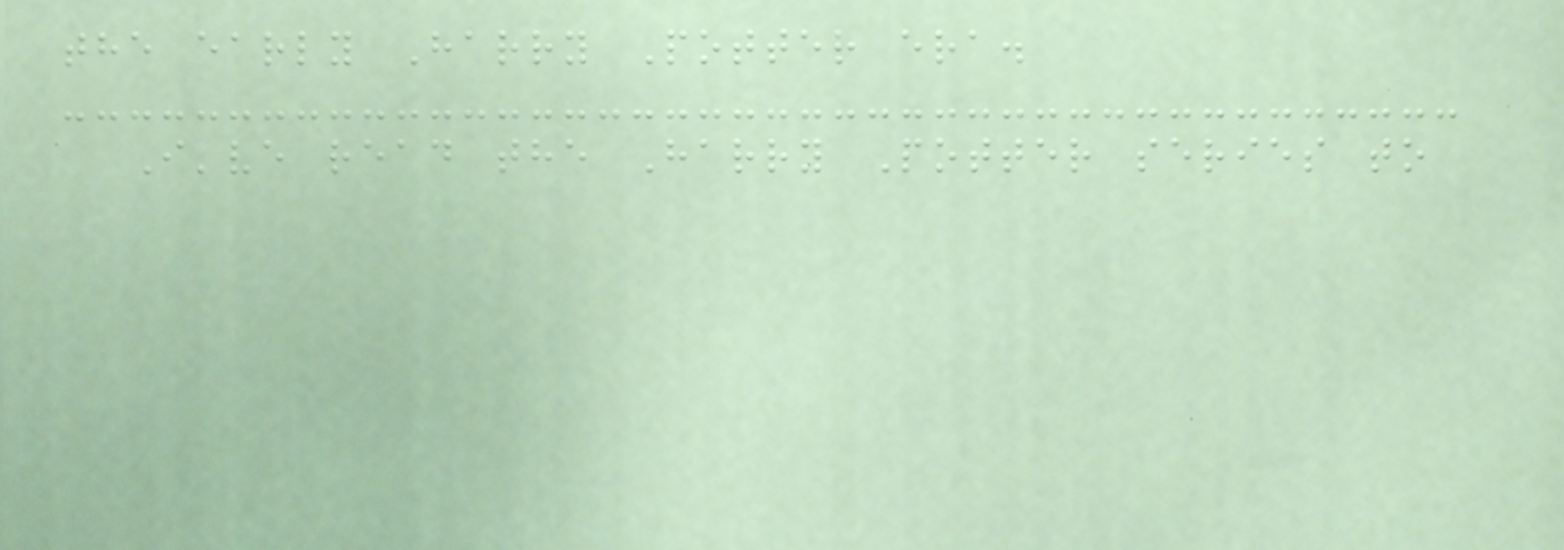the early Harry Potter era.
I've read the Harry Potter series to
